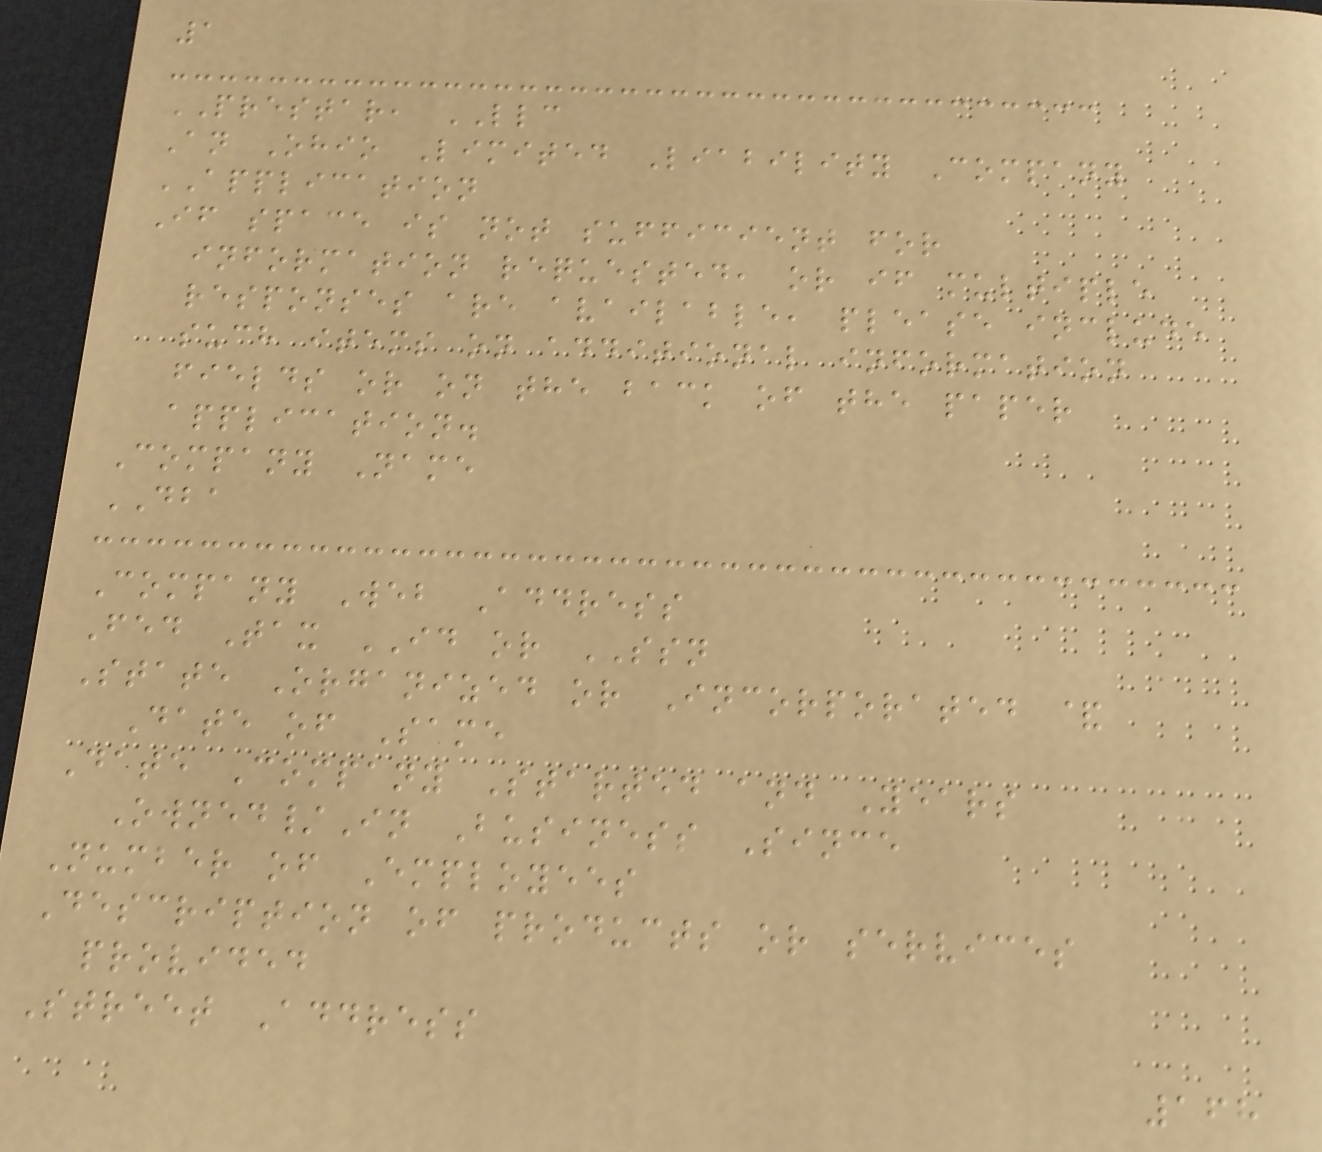1
PRESTAR, LLC
An Ohio Limited Liability Company
APPLICATION
If space is not sufficient for
information requested, or if multiple
responses are available, please include
such items on additional information
fields or on the back of the paper
application.
Company Name
DBA
Company Web Address
Fed Tax ID or SSN
State Organized or Incorporated &
Date of Same
Date Company Started and Years
Owned/In Business Since
Number of Employees
Description of products or services
provided
Street Address
168
